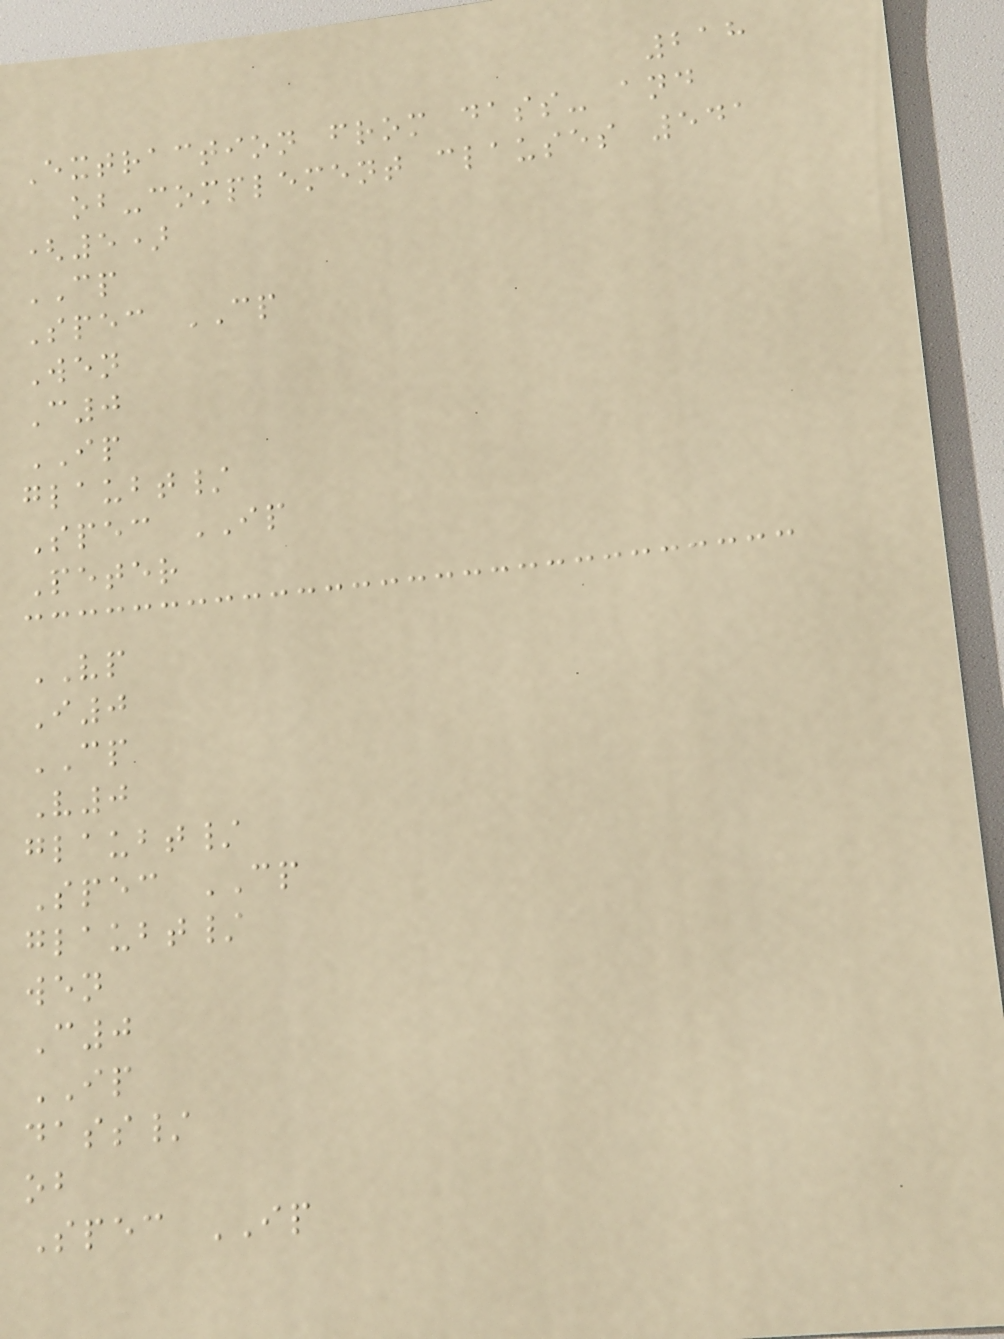218
Extraction from dass- and
ob-complement clauses 541
(5)
CP
Spec CP
Wen
C0
IP
glaubt/
Spec IP
Peter
VP
I0
CP
V0
glaubt/
Spec CP
glaubt/
wen
C0
IP
dass/
ob
Spec IP
